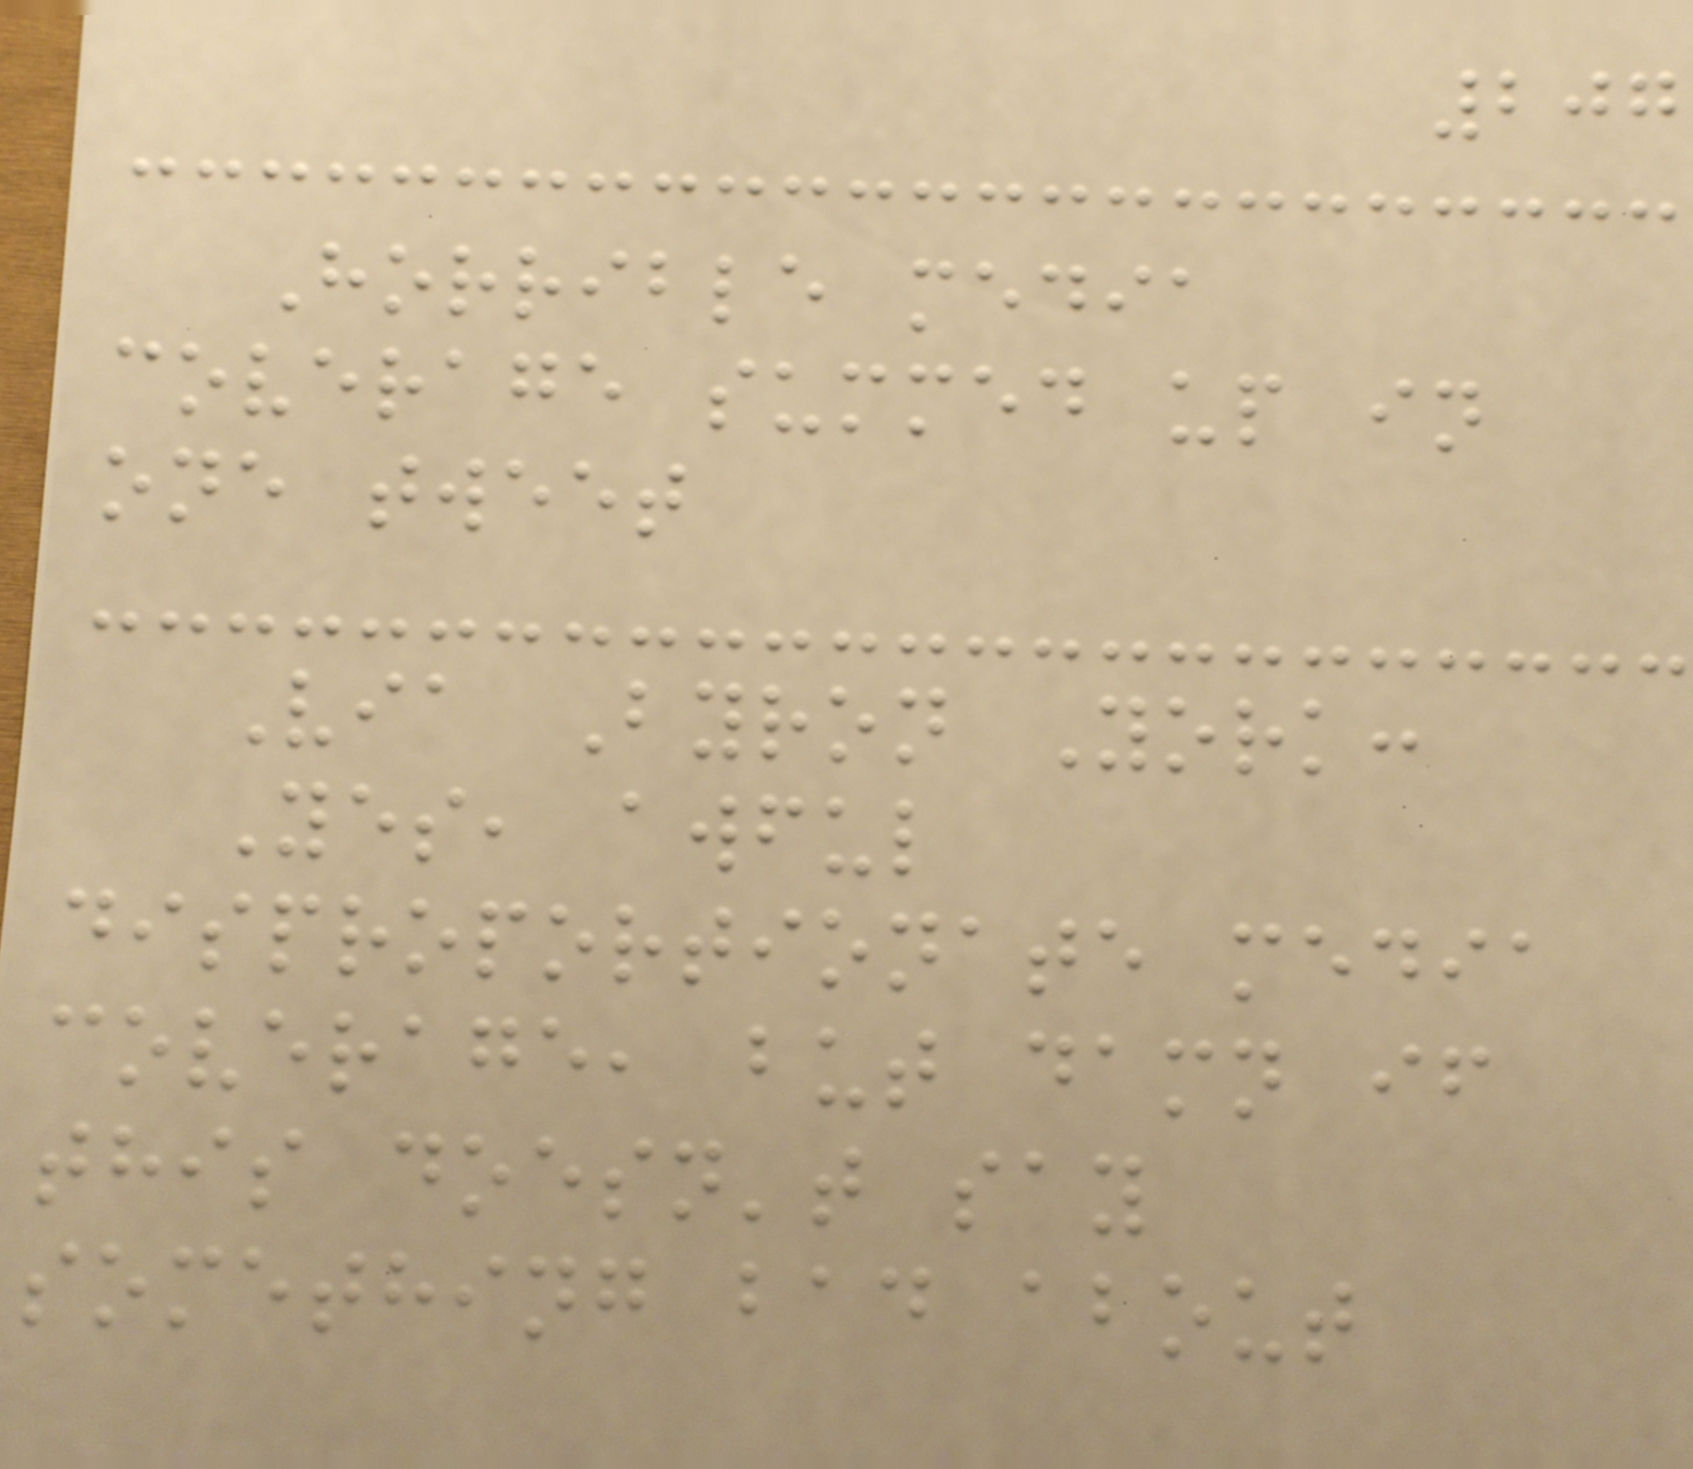207
Horrible media
coverage summed up in
one tweet
Via Byron York:
Yes, awful
disproportionate media
coverage, but damn if
this doesn't say
something bad about
